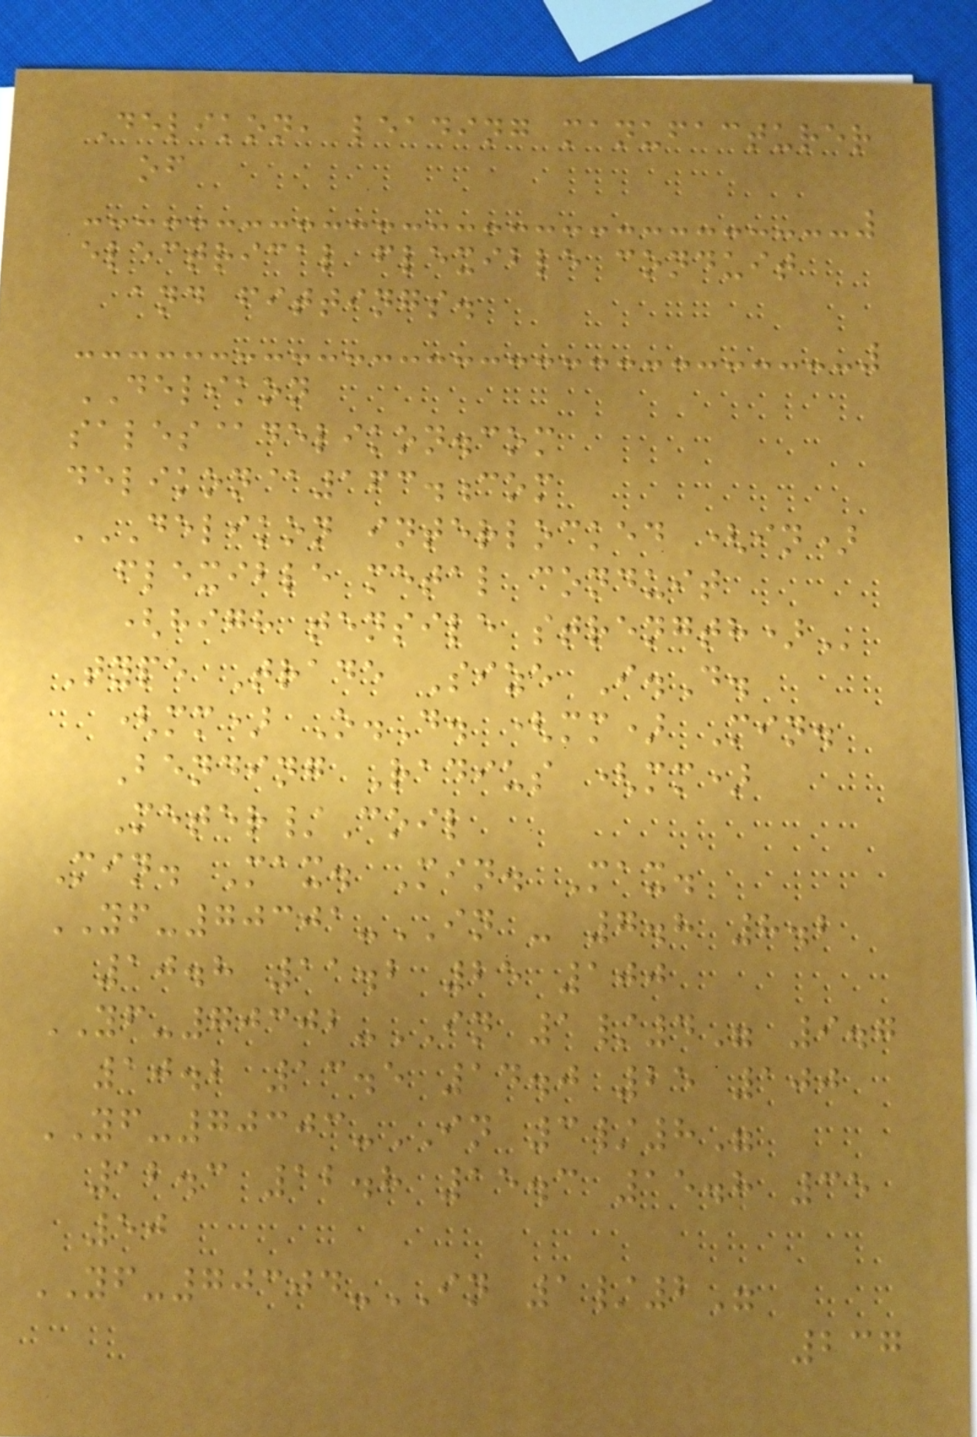Delikon, leading manufacturer
of
electrical flexible conduit
and fittings.
DELIKON
sales@delikon.com
delikon@163.com
DELIKON INTERLOCKED (IN)
FLEXIBLE METAL CONDUIT
(HIGH TENSILE STRENGTH)
Type Trade Size I.D.
(mm) O.D. (mm) Min.
Bending Radius (mm)
Meter/Coil
Min. Max. Min. Max.
YF-70301-IN - 7.8 8.2
10.8 11.2 25 100
YF-70302-IN 1/4" 9.7
10.2 13.5 14.0 25 100
YF-70303-IN 3/8"
12.3 12.8 15.3 15.8 35
50
YF-70304-IN 1/2"
237
